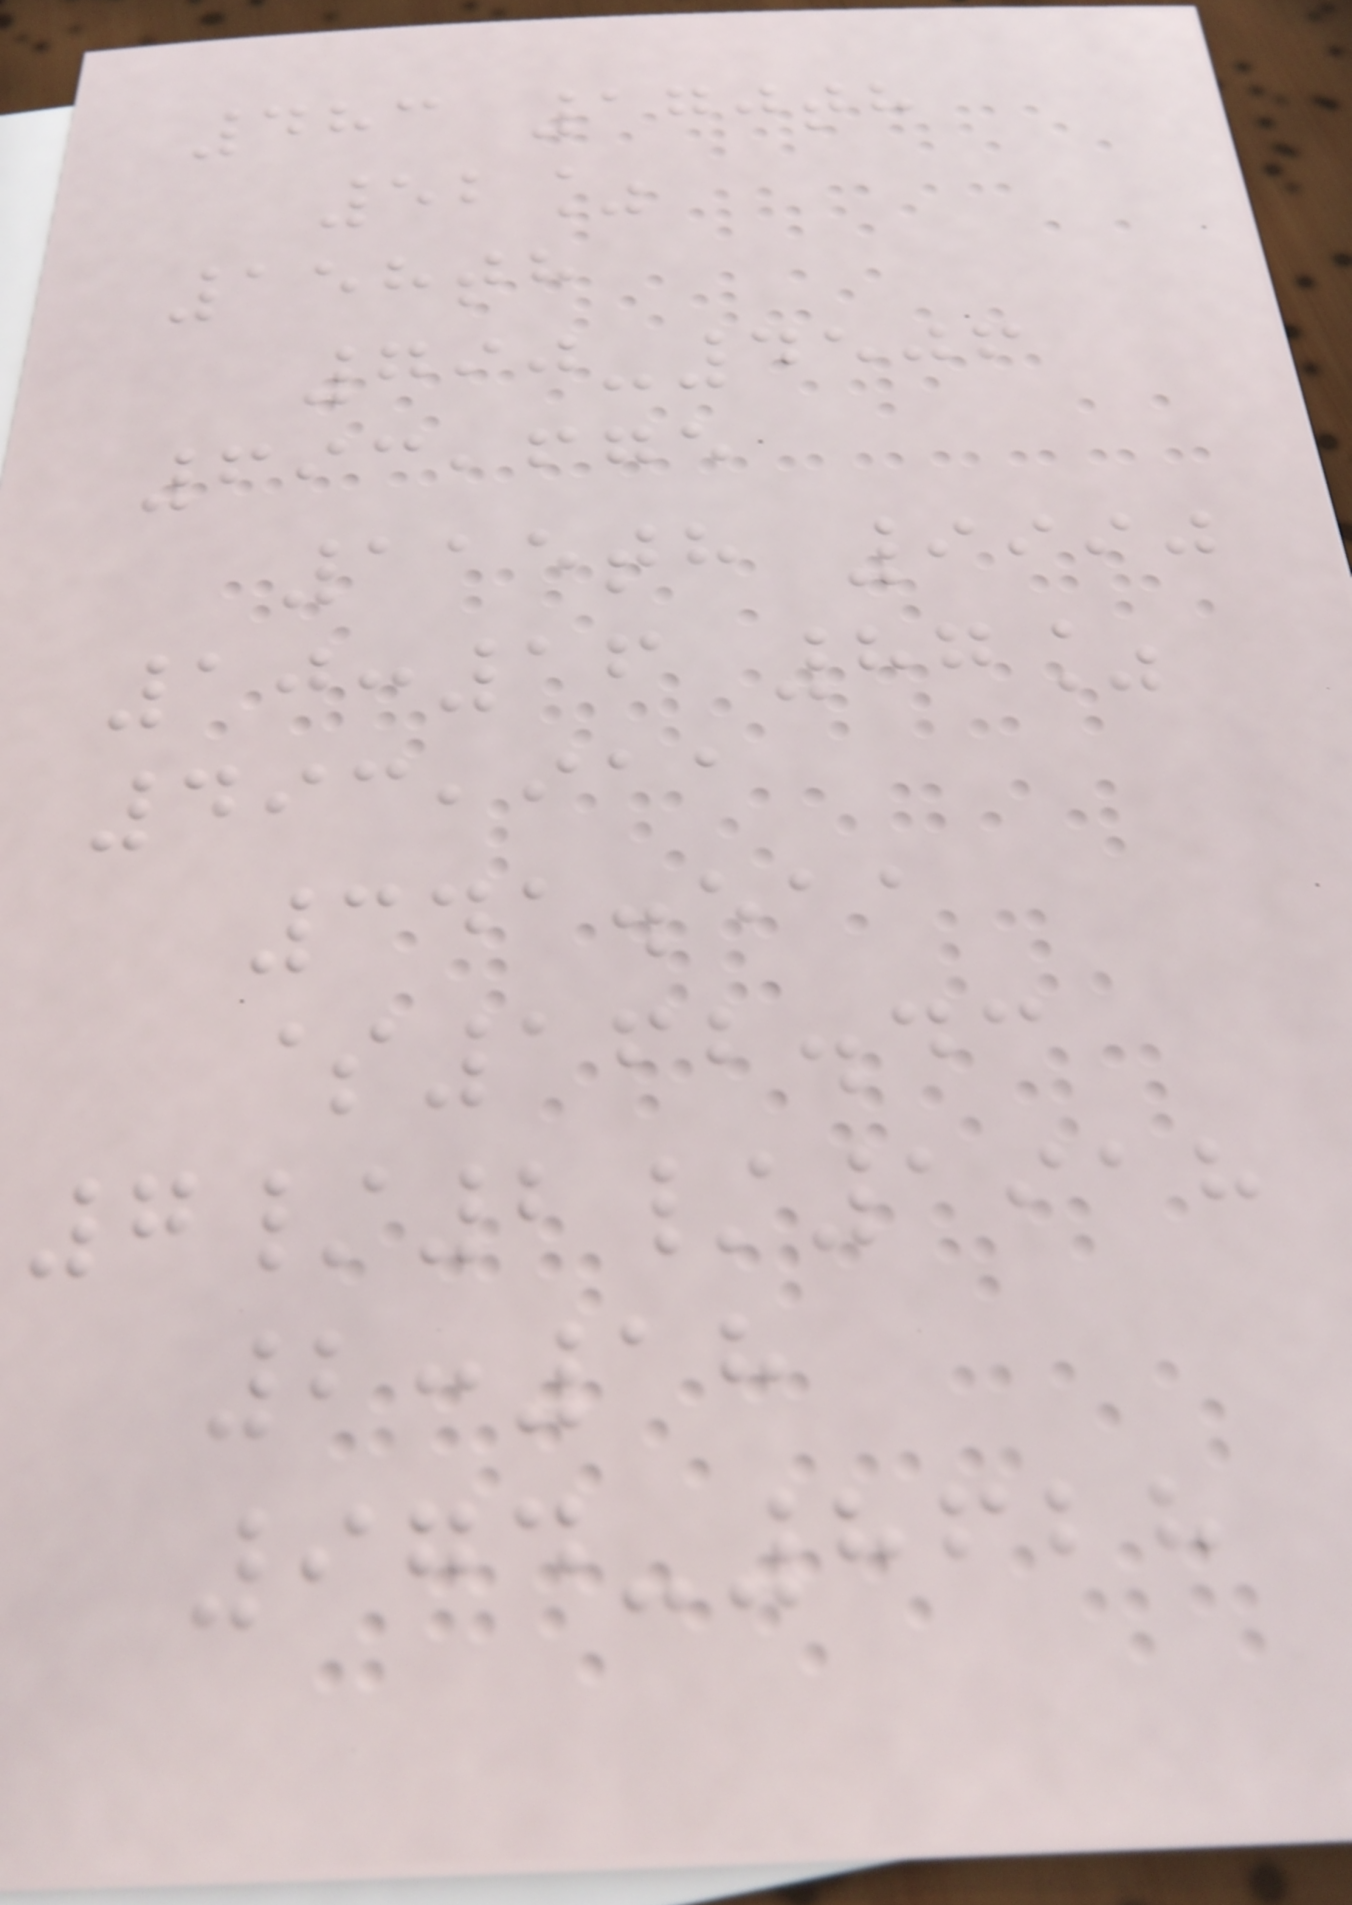483 170th
52%
158th
790-4506
693,675
115th 9990
10:16 87%
493,911
341.511
$162.43
7/2/1918
2:18
974-8628
